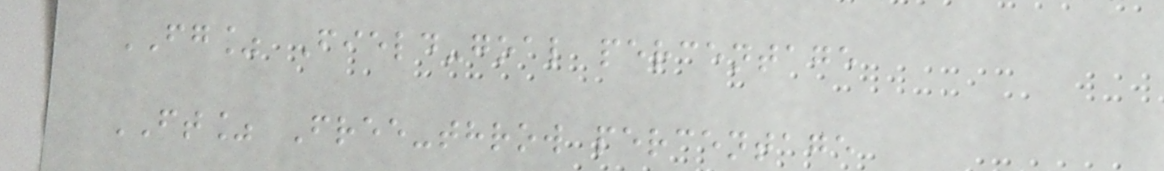FG% Field-goal percentage
FT% Free-throw percentage
